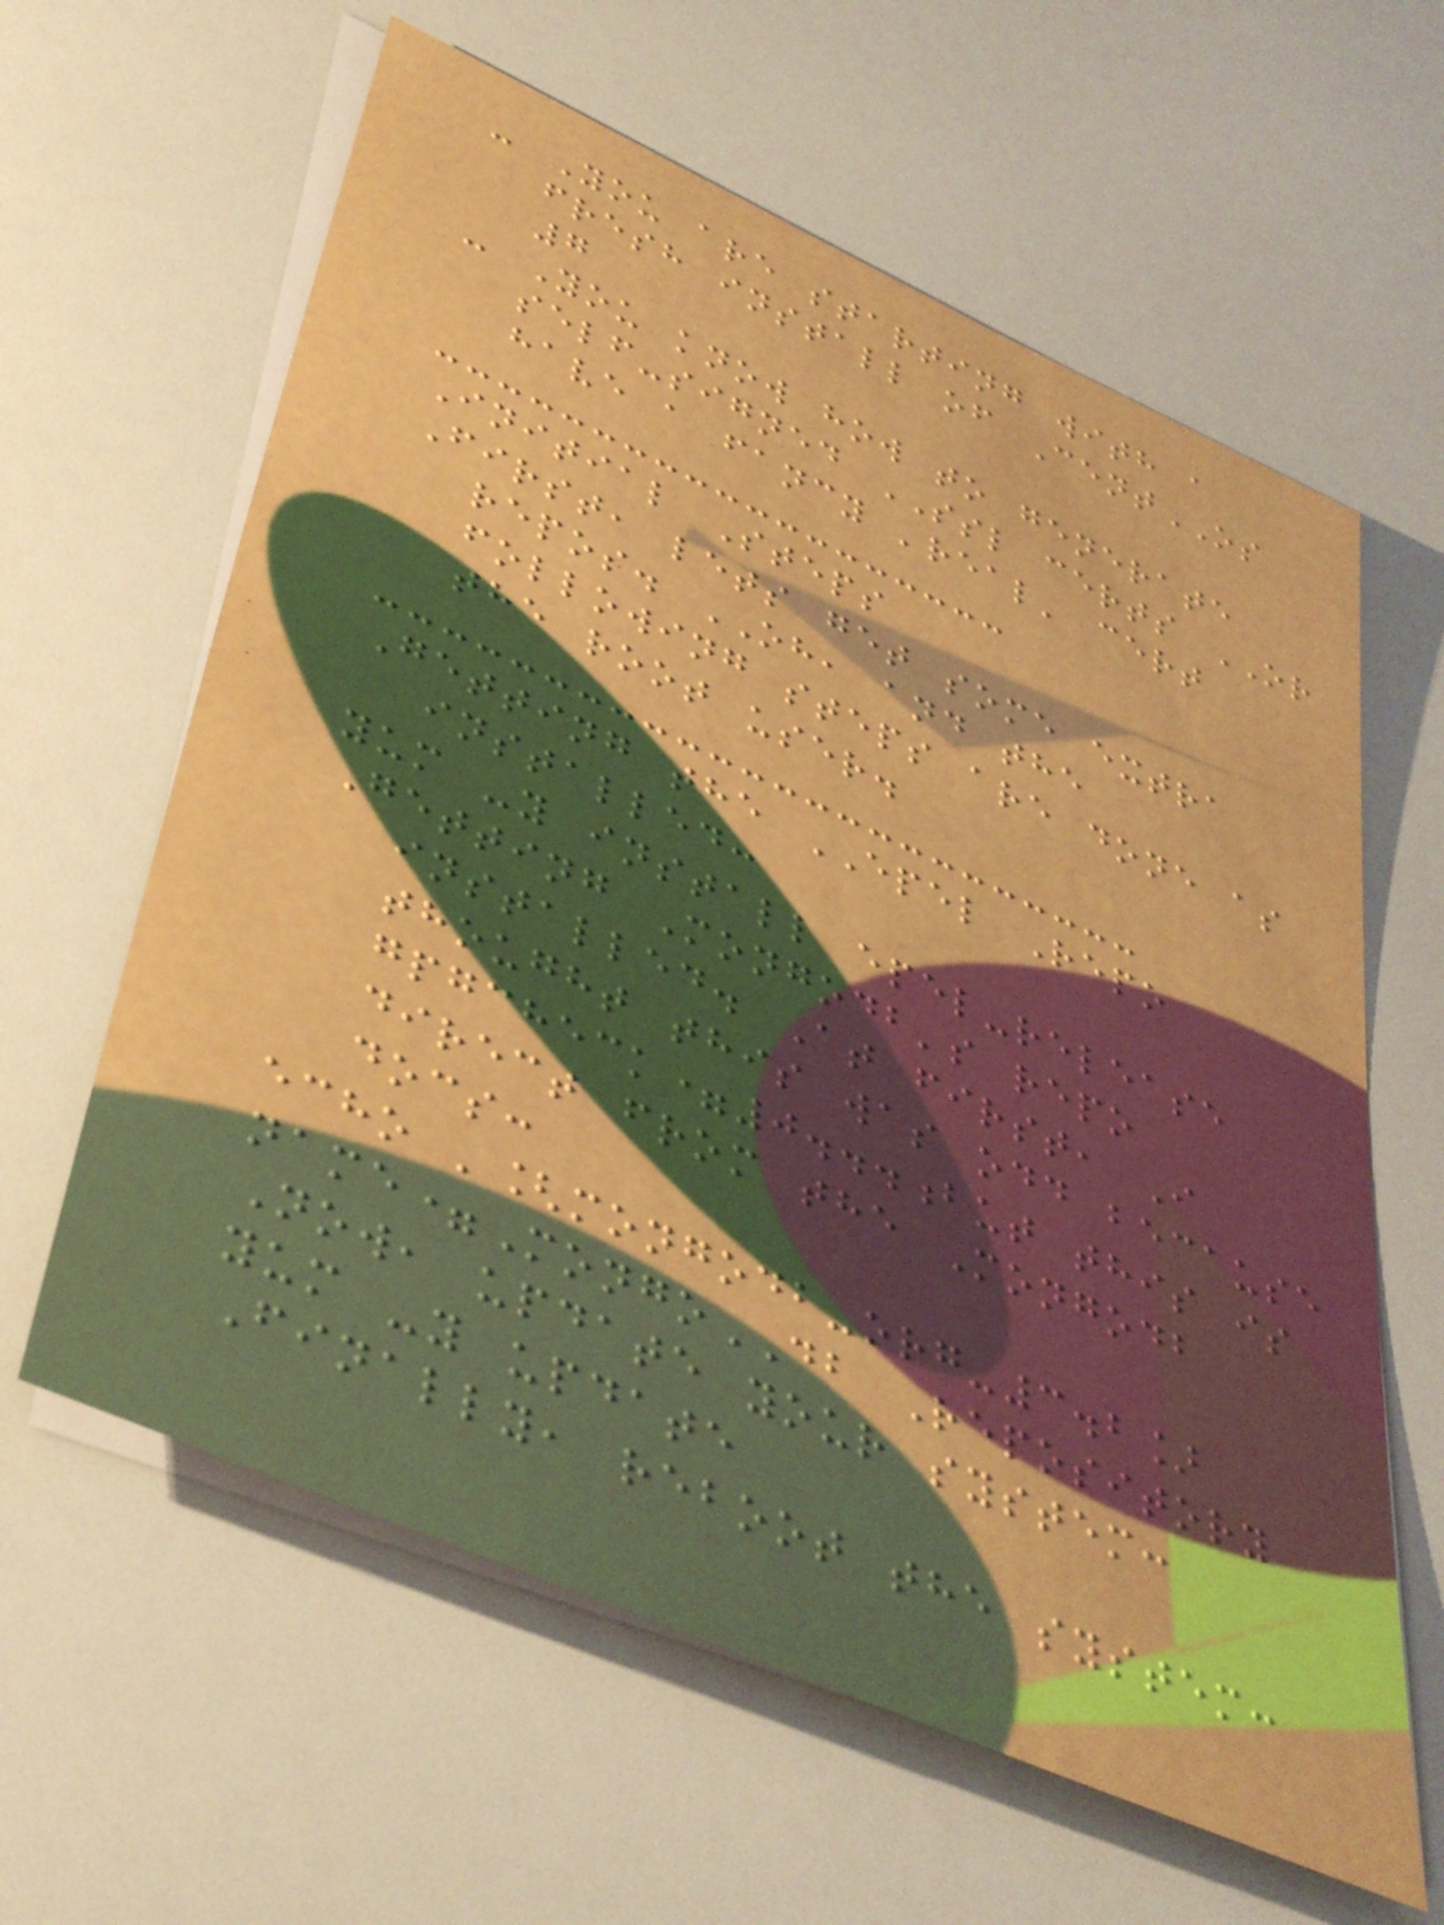- You are starting with a
fresh install of CentOS
7
- You know how to generate
self-signed SSL certs OR
have a fancy 'real' cert
Initial Steps
First, lets get some extra
repos. OH, and the
following steps are done as
the root user.
Getting the EPEL Repo
installed:
yum -y install epel-release
Getting Mongodb's repo
installed. At first, I
thought this was odd because
gpgcheck=0...but this is
direct from the Mongodb
docs:
echo '[mongodb-org-3.2]
name=MongoDB Repository
Now, update your system:
yum -y update
Finally, reboot the system:
